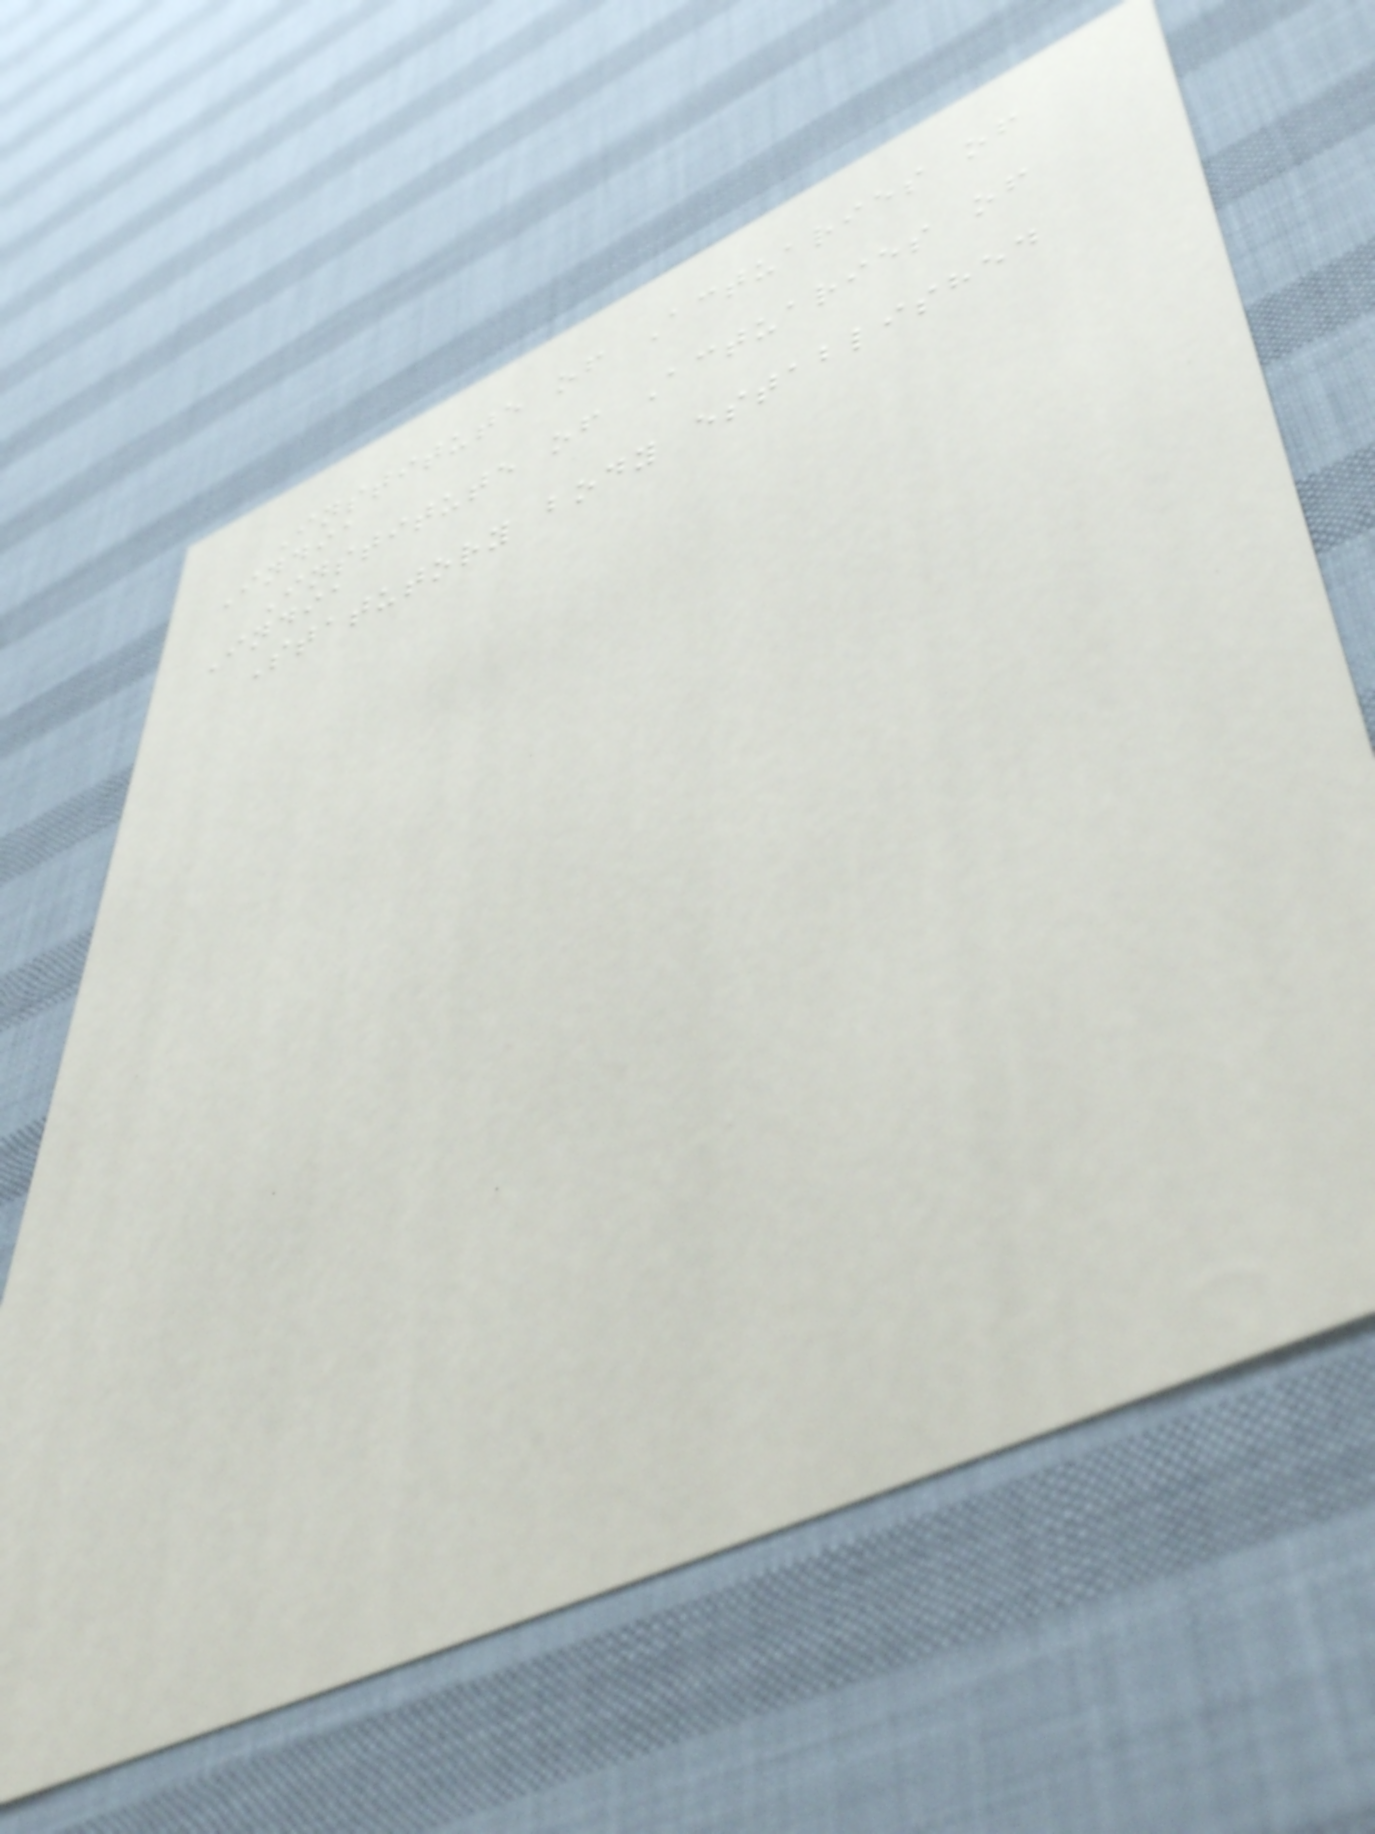Institute of Actuaries of
India
Institute of Actuaries of
India
Statutory body established
